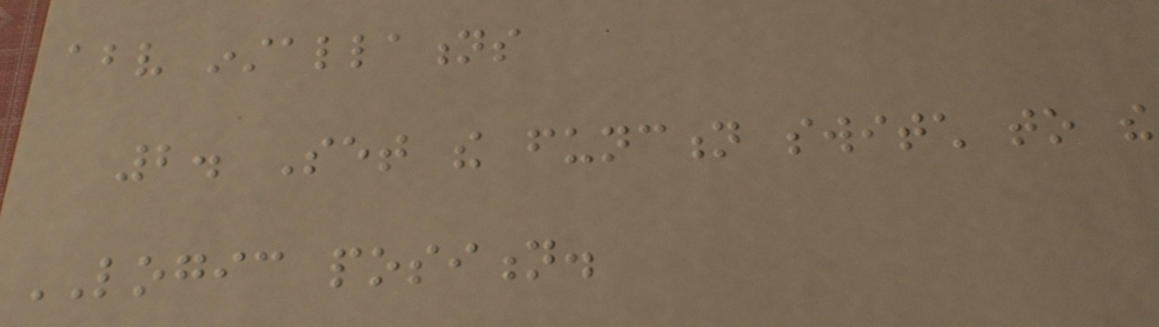above installations
2. Set the function switch to the
LOGIC position.
